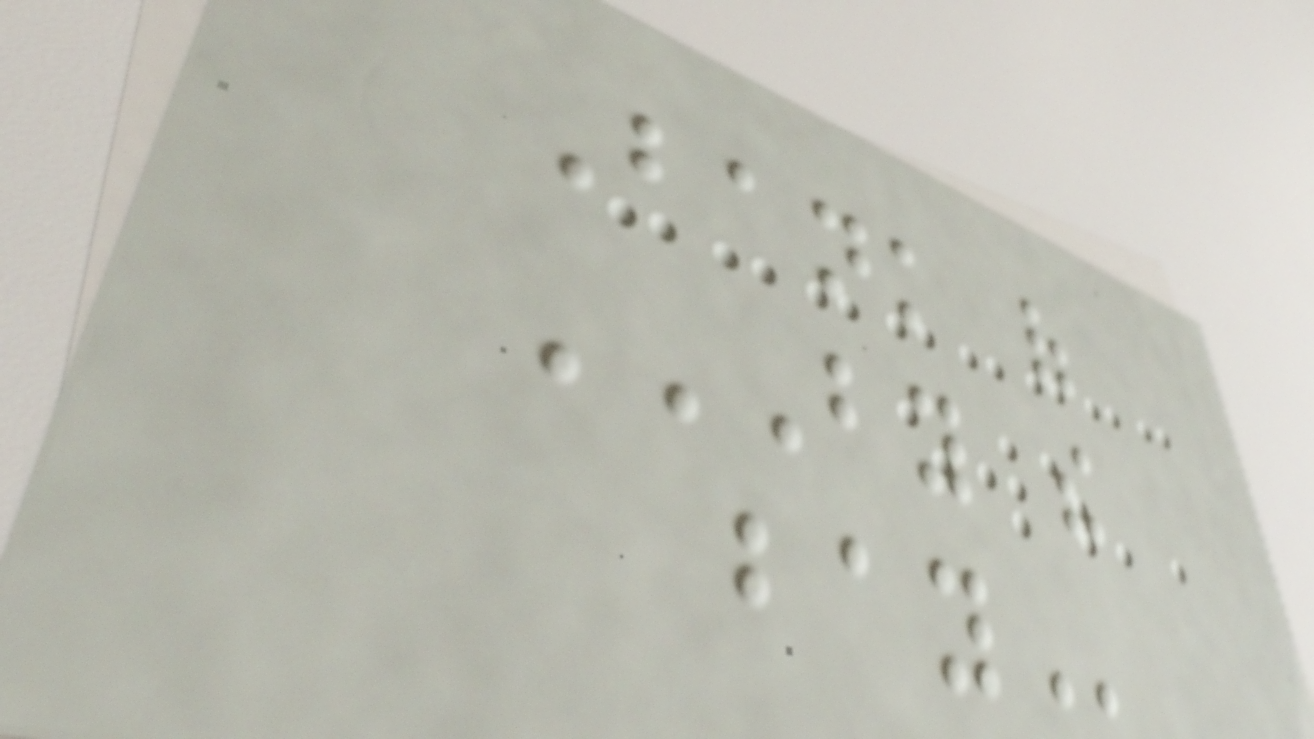Bank of
BY THE
BAY
